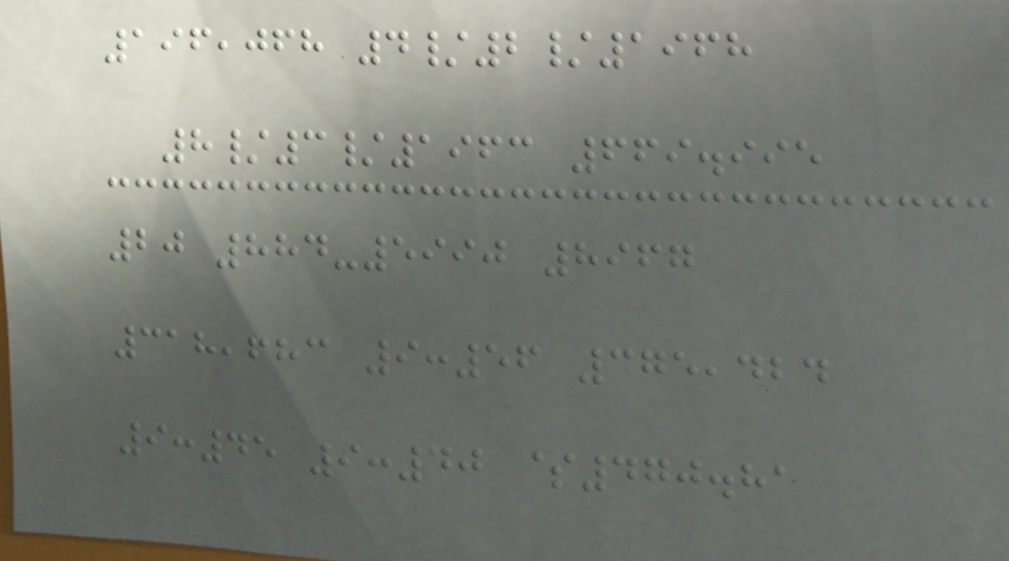196,068 4/2/1968
8/3/1963 669.995
20 884-5990 8967
318,683 9:56 375,424
9:45 9:40 $470.81
